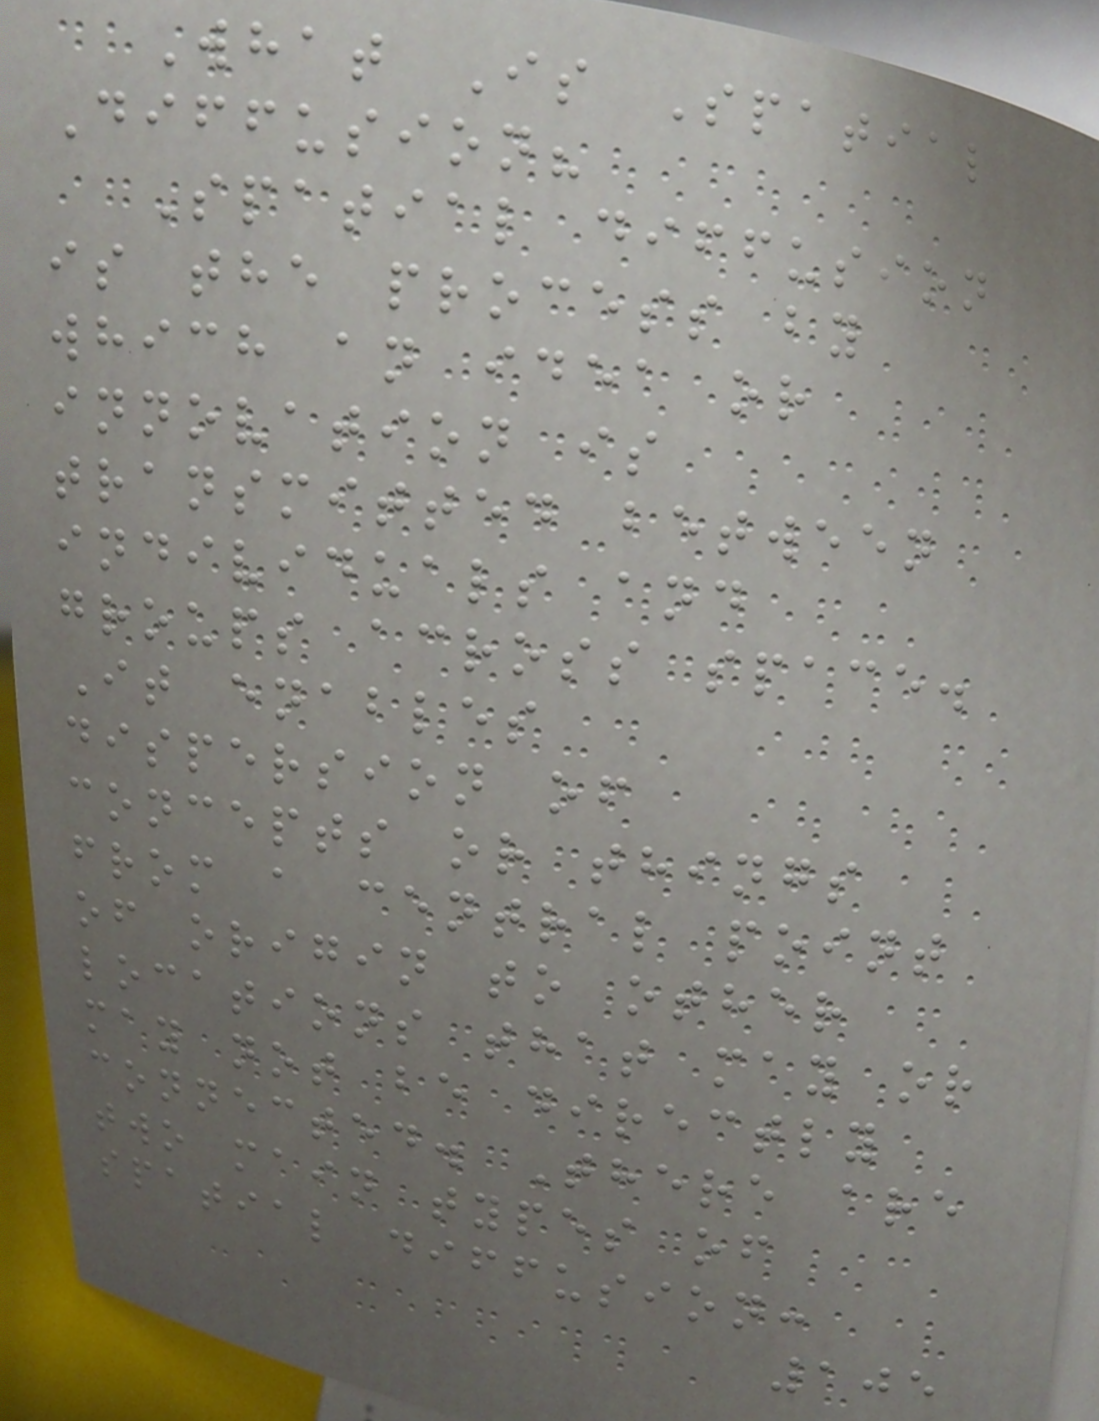What Is Spatial
Diffusion?
Spatial diffusion
is the process by
which an idea or
innovation is
transmitted between
individuals and
groups across space.
It enables
dispersion of
concepts or things
from a central point
of origin to other
locations that may or
may not be directly
connected. There are
two main types of
spatial diffusion:
105
